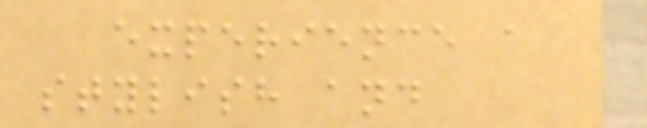experience a
stylish and
